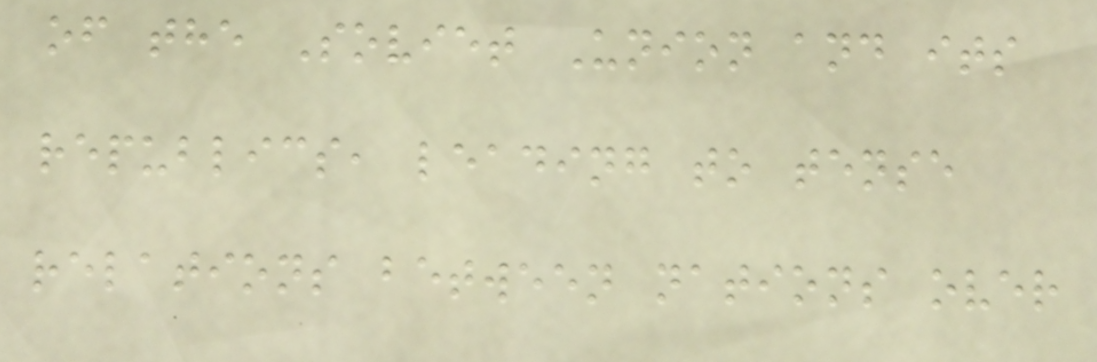of the Soviet Union and its
republics, leading to tense
relations between nations over
